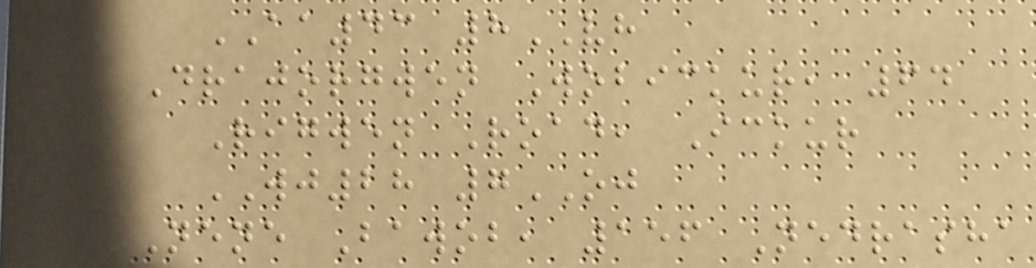AA43 8VH
Drajorgwen Wobickur, 64
Rigwen Road, Ickur
WJ28 7OJ
Nene Bawob, 156 Nedrasha
